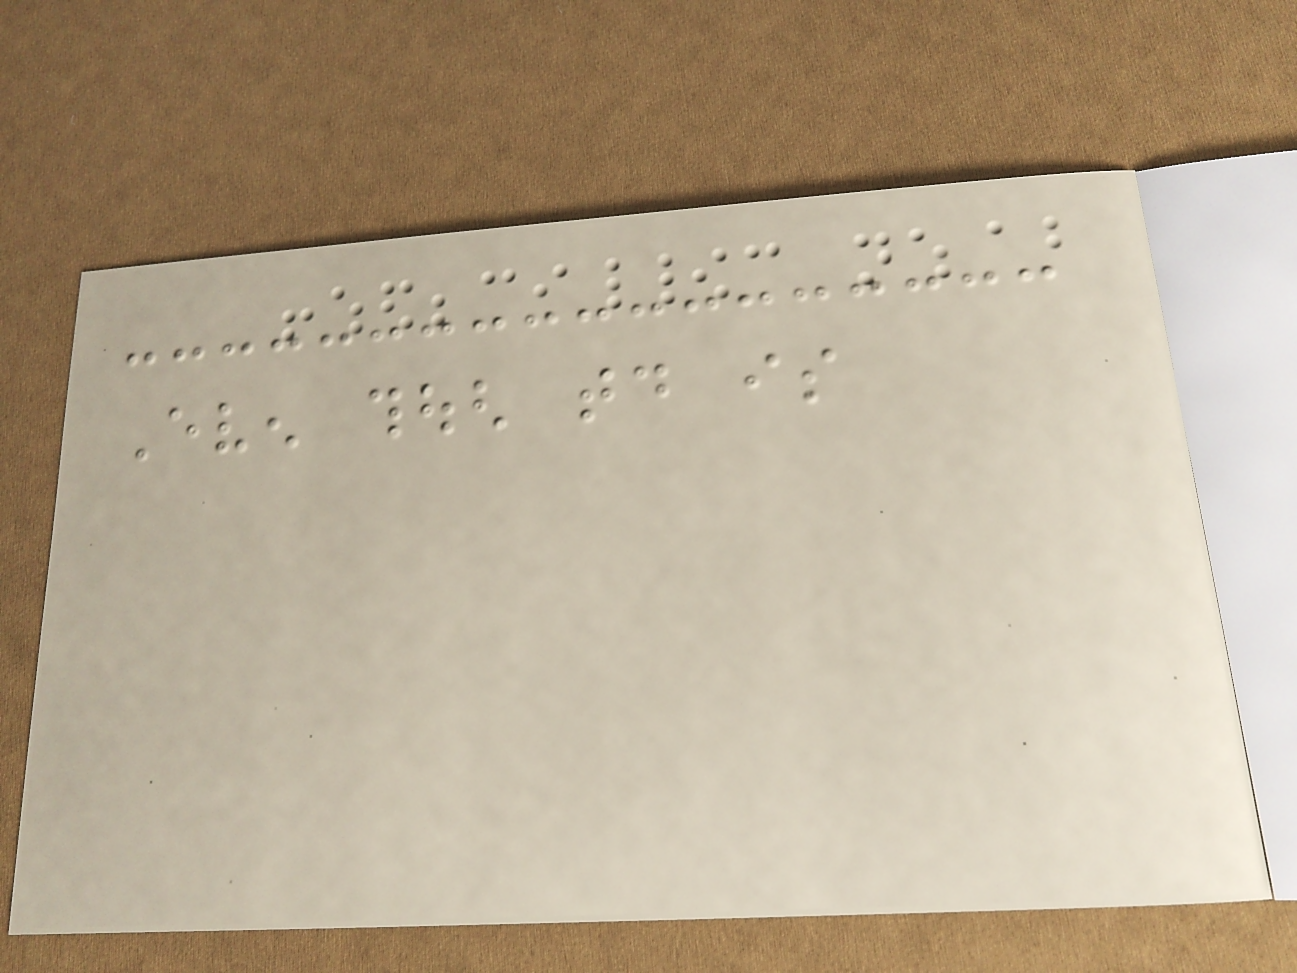Even though today is
